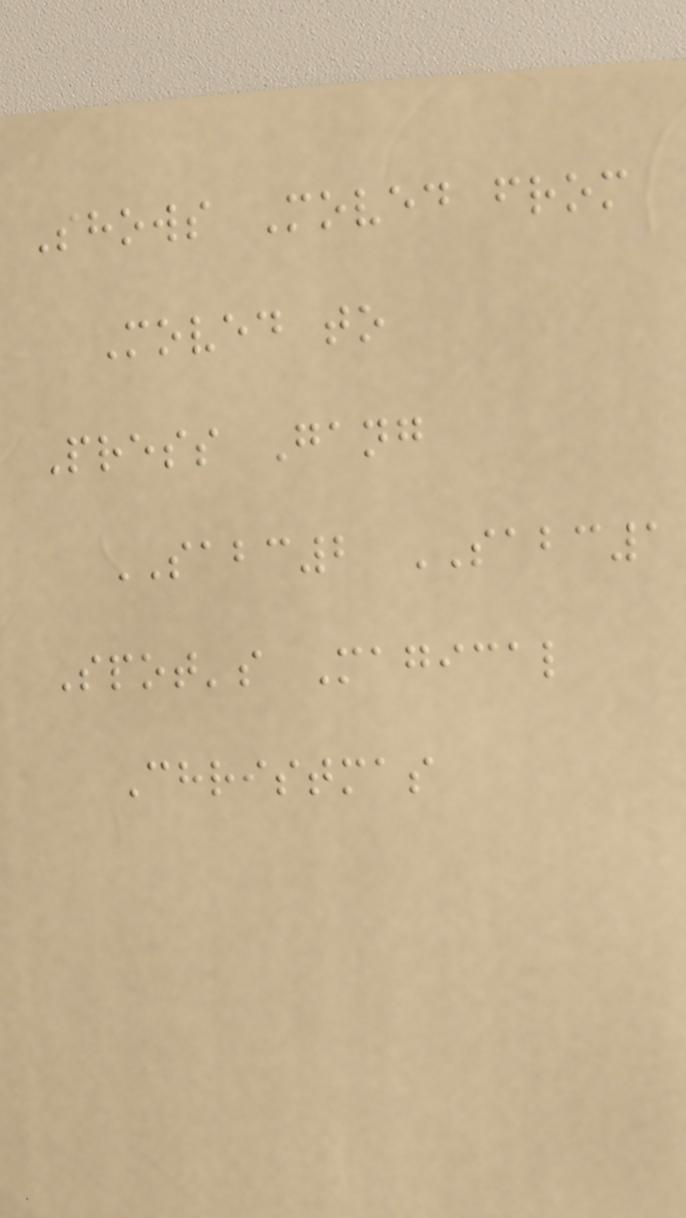Shows Moved from
Moved to
Press Gang
SABC2 SABC1
Spot's Magical
Christmas
